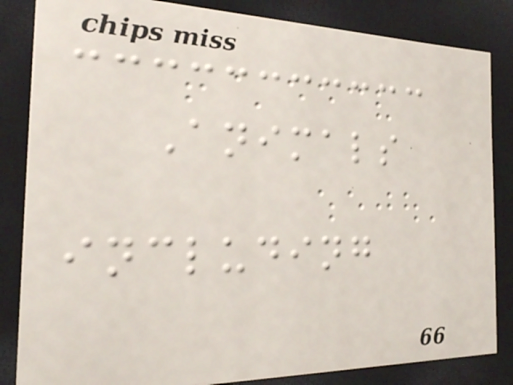Animals
including
